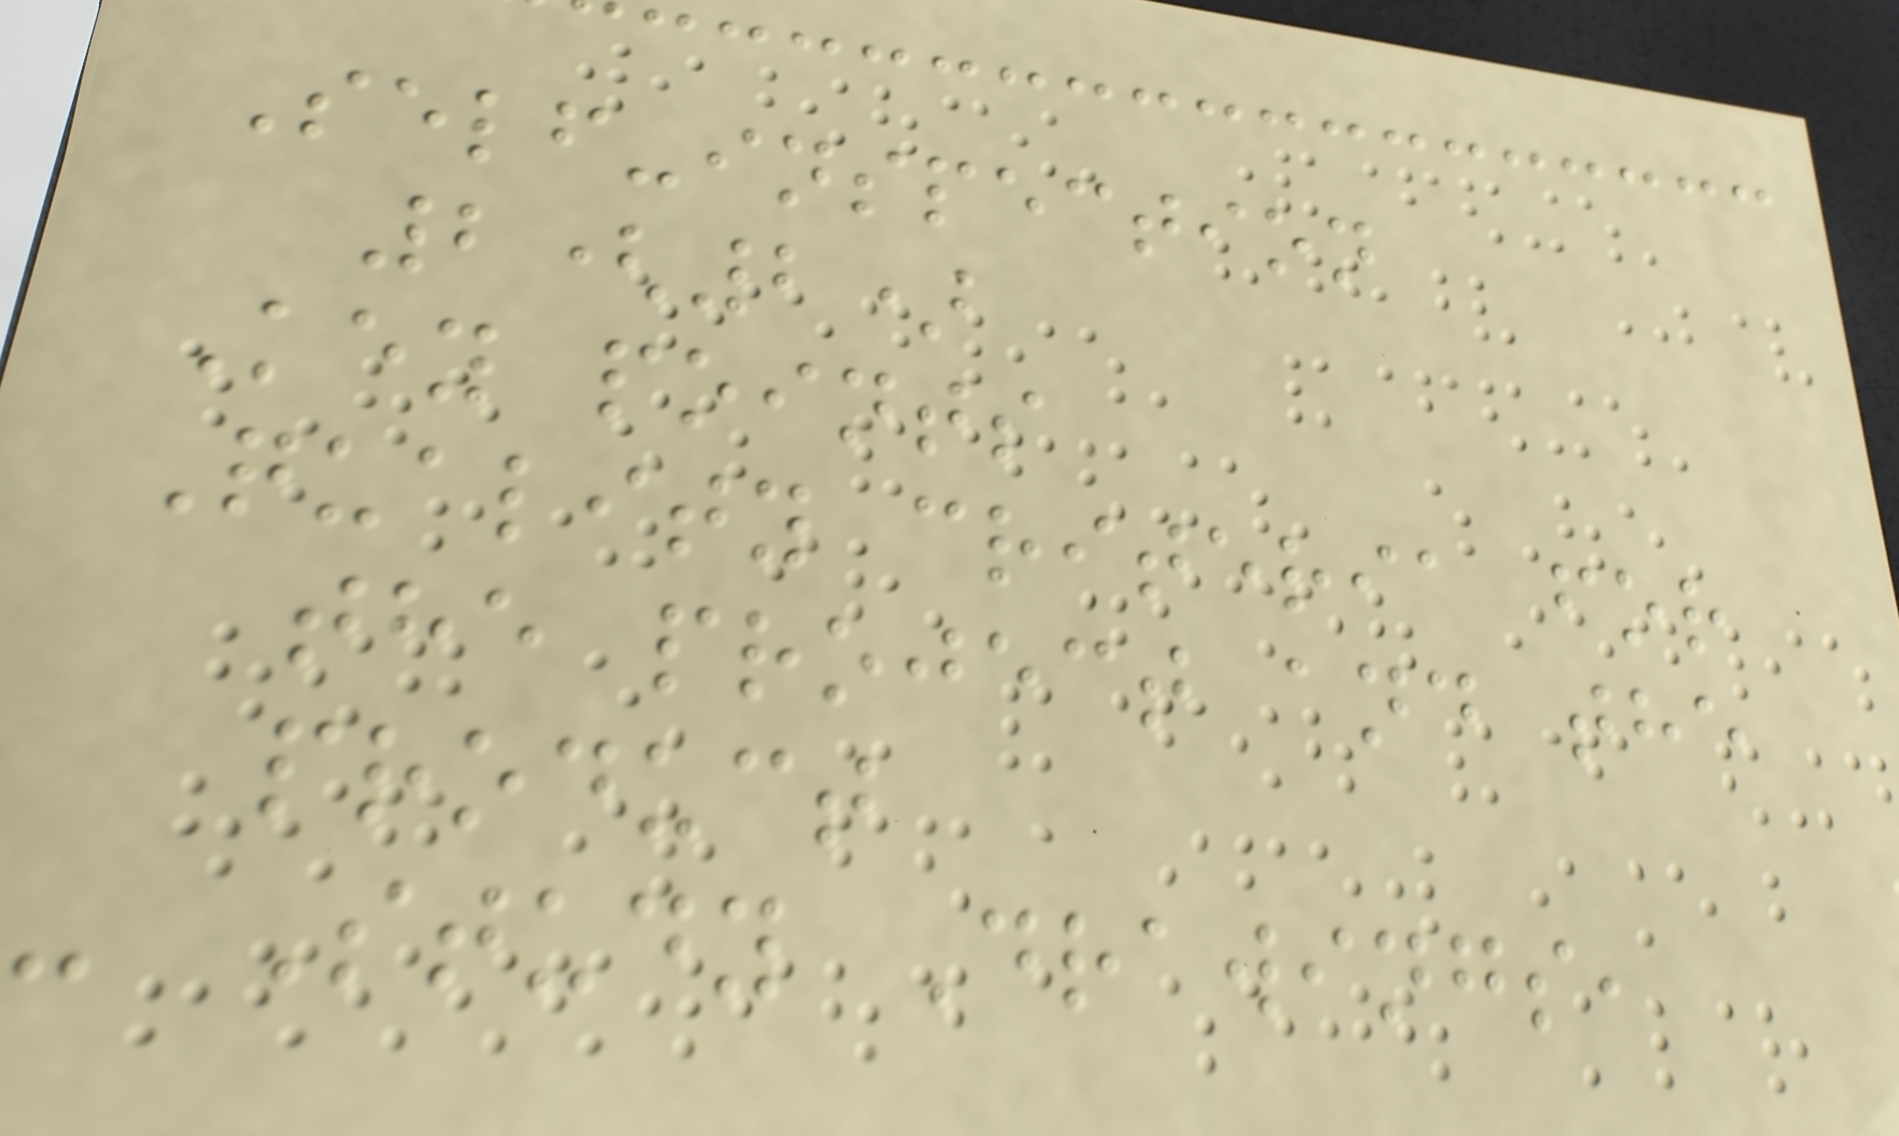Self-inspection
2(2)
Key points
Quality criteria for
the project and the
product
- Study Drawings,
